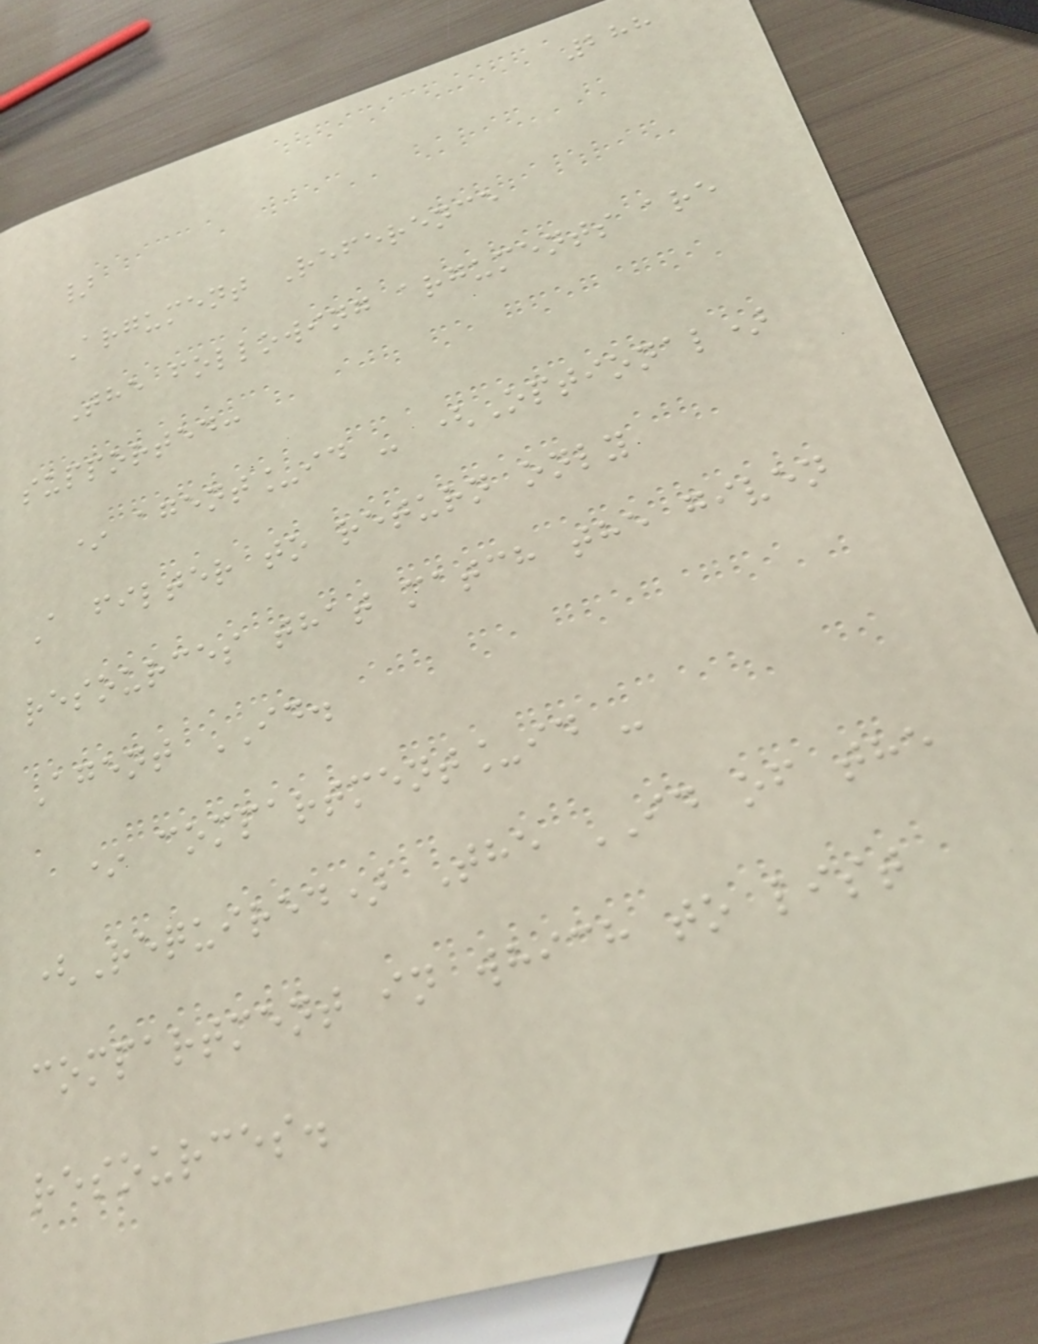288
}
Argument Reference
The following arguments are
supported:
* agent_id - (Optional)
A filter to return only
resources that match the given
Agent ID.
* compartment_id -
(Required) The ID of the
compartment in which to list
resources.
